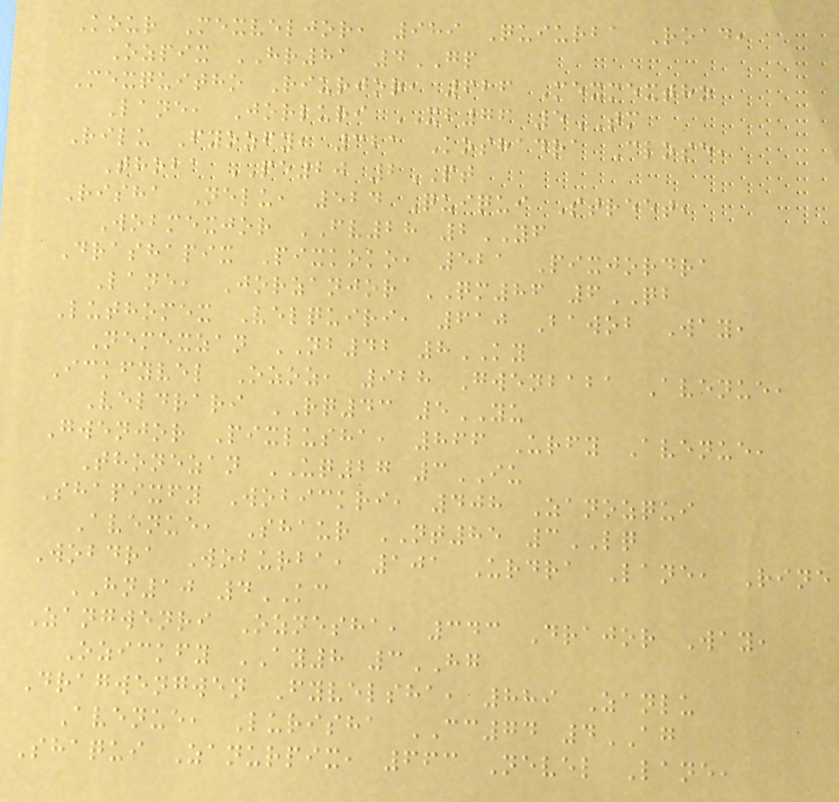Kour Mexveljor, 989 Quiurba Road,
Ozpix HR81 4GP
Mexquitho Riurjor, 626 Mexmextho
Lane, Jorluri XB76 5TM
Rilu Fyozfy, 321 Koshadra Close,
Thoba PE20 2PT
Risha Nelu, 524 Quiqui Street,
Wobmexjor FV28 2YF
Drashapix Pixkoko, 521 Pixjordra
Lane, Jorzanjor QM86 6QB
Luthomex Velquiri, 610 Bawob Way,
Nemexzan NB42 8KY
Ickfyvel Ozoz, 928 Gwenbaba Avenue,
Veldrari RQ43 5YU
Gwenjor Pixlusha, 866 Urfy Avenue,
Thonezan UQ27 3IU
Shapixfy Wobickri, 408 Zanozqui
Avenue, Shaur NT85 3LQ
Wobdra Woburba, 101 Urdra Lane, Rine
HN10 4KC
Zangwenri Oznesha, 343 Drajor Way,
Ozickfy AY8 3HG
Dragwengwen Fyvelsha, 889 Zanlu
Avenue, Lurisha CC74 4AG
Shaqui Zanurpix, 663 Nevel Lane,
